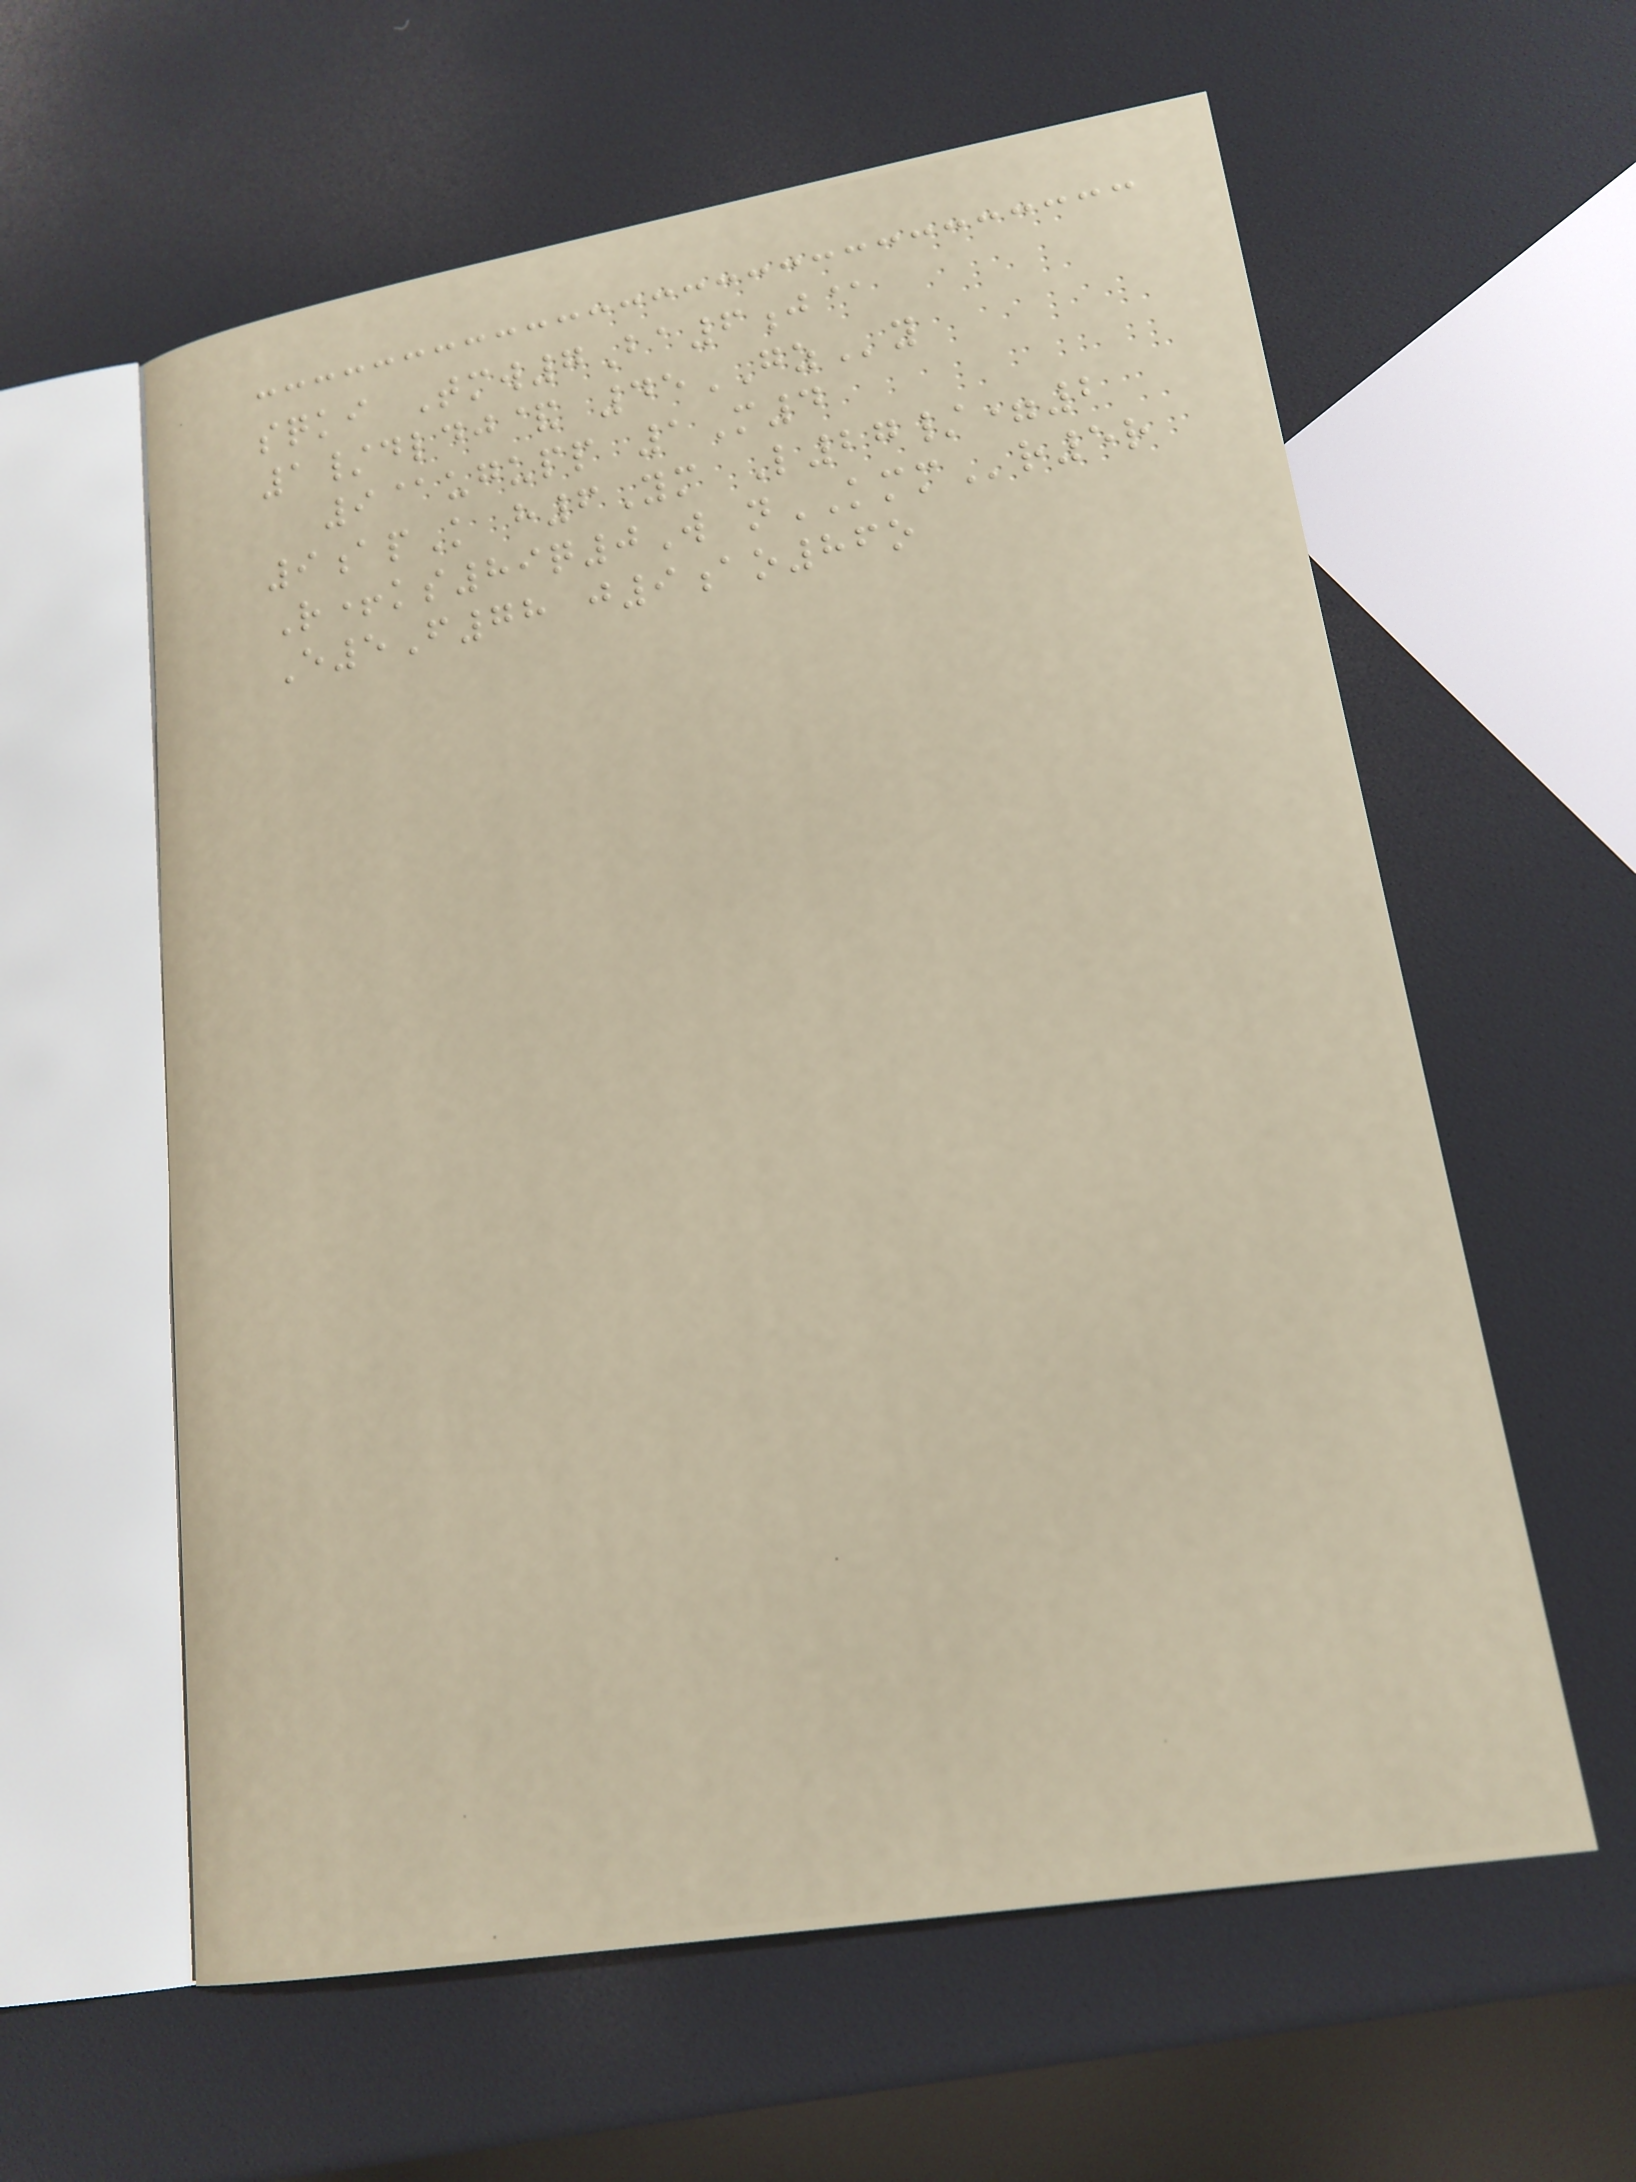sqki Tmw7Ba6j@
1/dldj& 45GZy
9@ugupp 1M4
9apK h6Ym L27/=2
R+ks89q0W nKMMr5r
E5F78 j9ao86o
